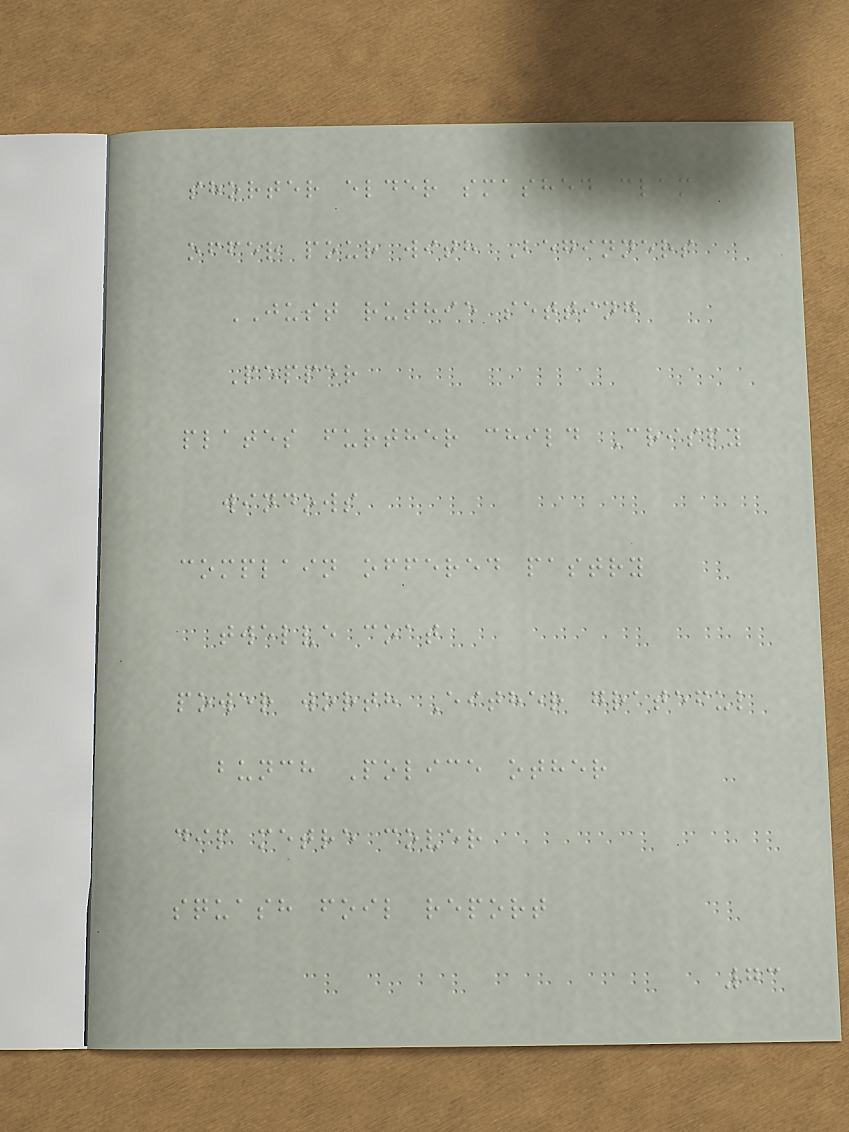shorter elder smashed clam
offer pour with Beginners
JUST ruthie setting
Pepper
plates further child Crispy
windows
complain offered pastry
twelve coat
power worth Either grateful
bunch Police other
dip metre cover
squash foil report
73
